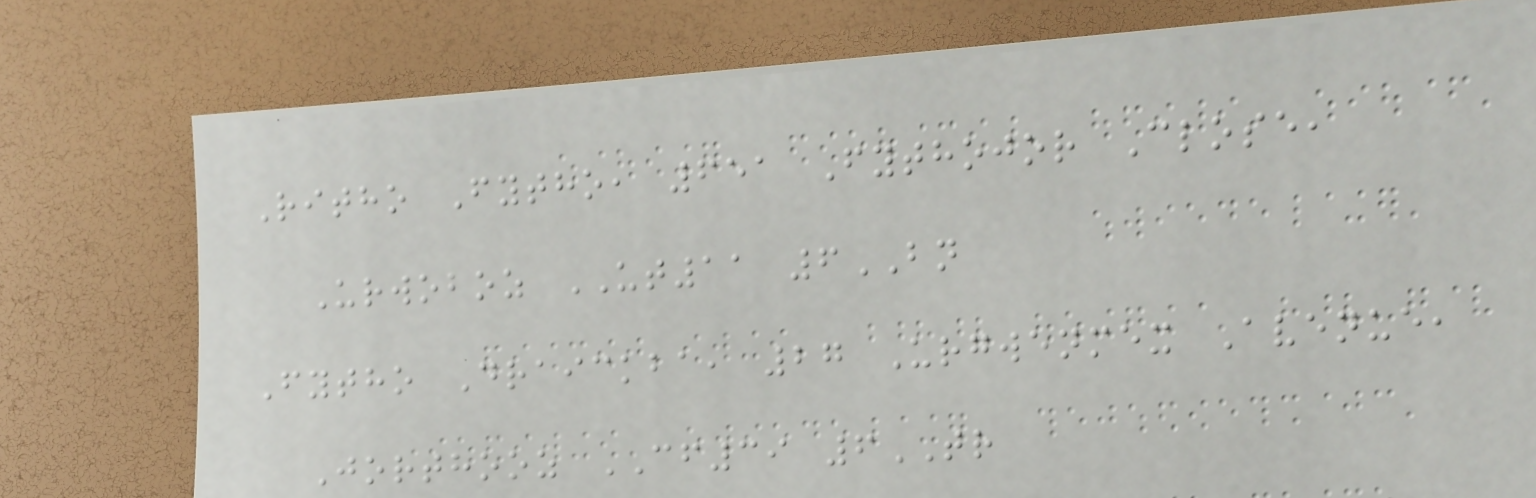Ritho Fytho, 651 Fythojor Close,
Urwoboz UT11 6BN
Fytho Draickba, 27 Urgwenmex Avenue,
Jorthooz CF39 6TR
